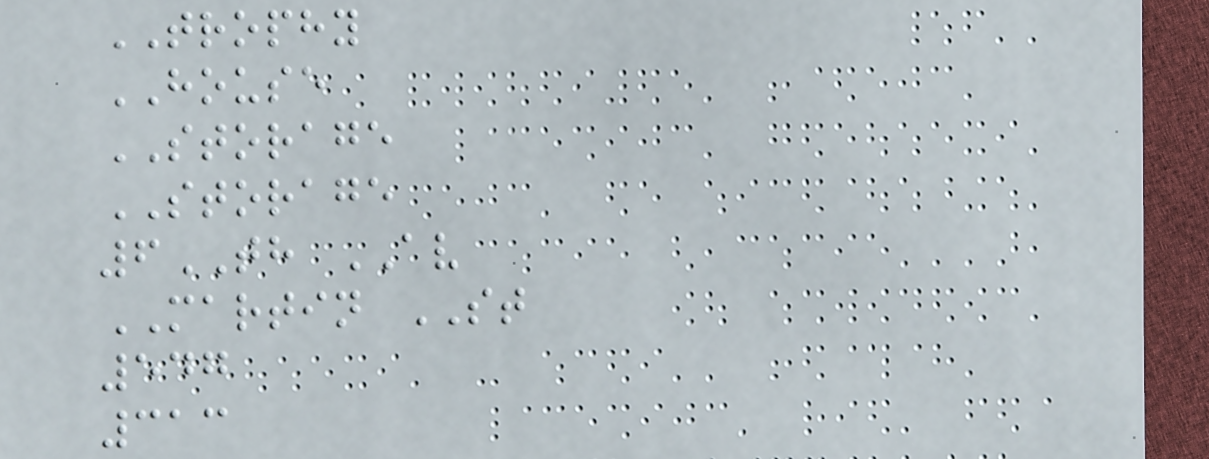TROPHY
HOUSE
STORAGE
STORAGE
6TH AV
MARTIN ST
547
313
